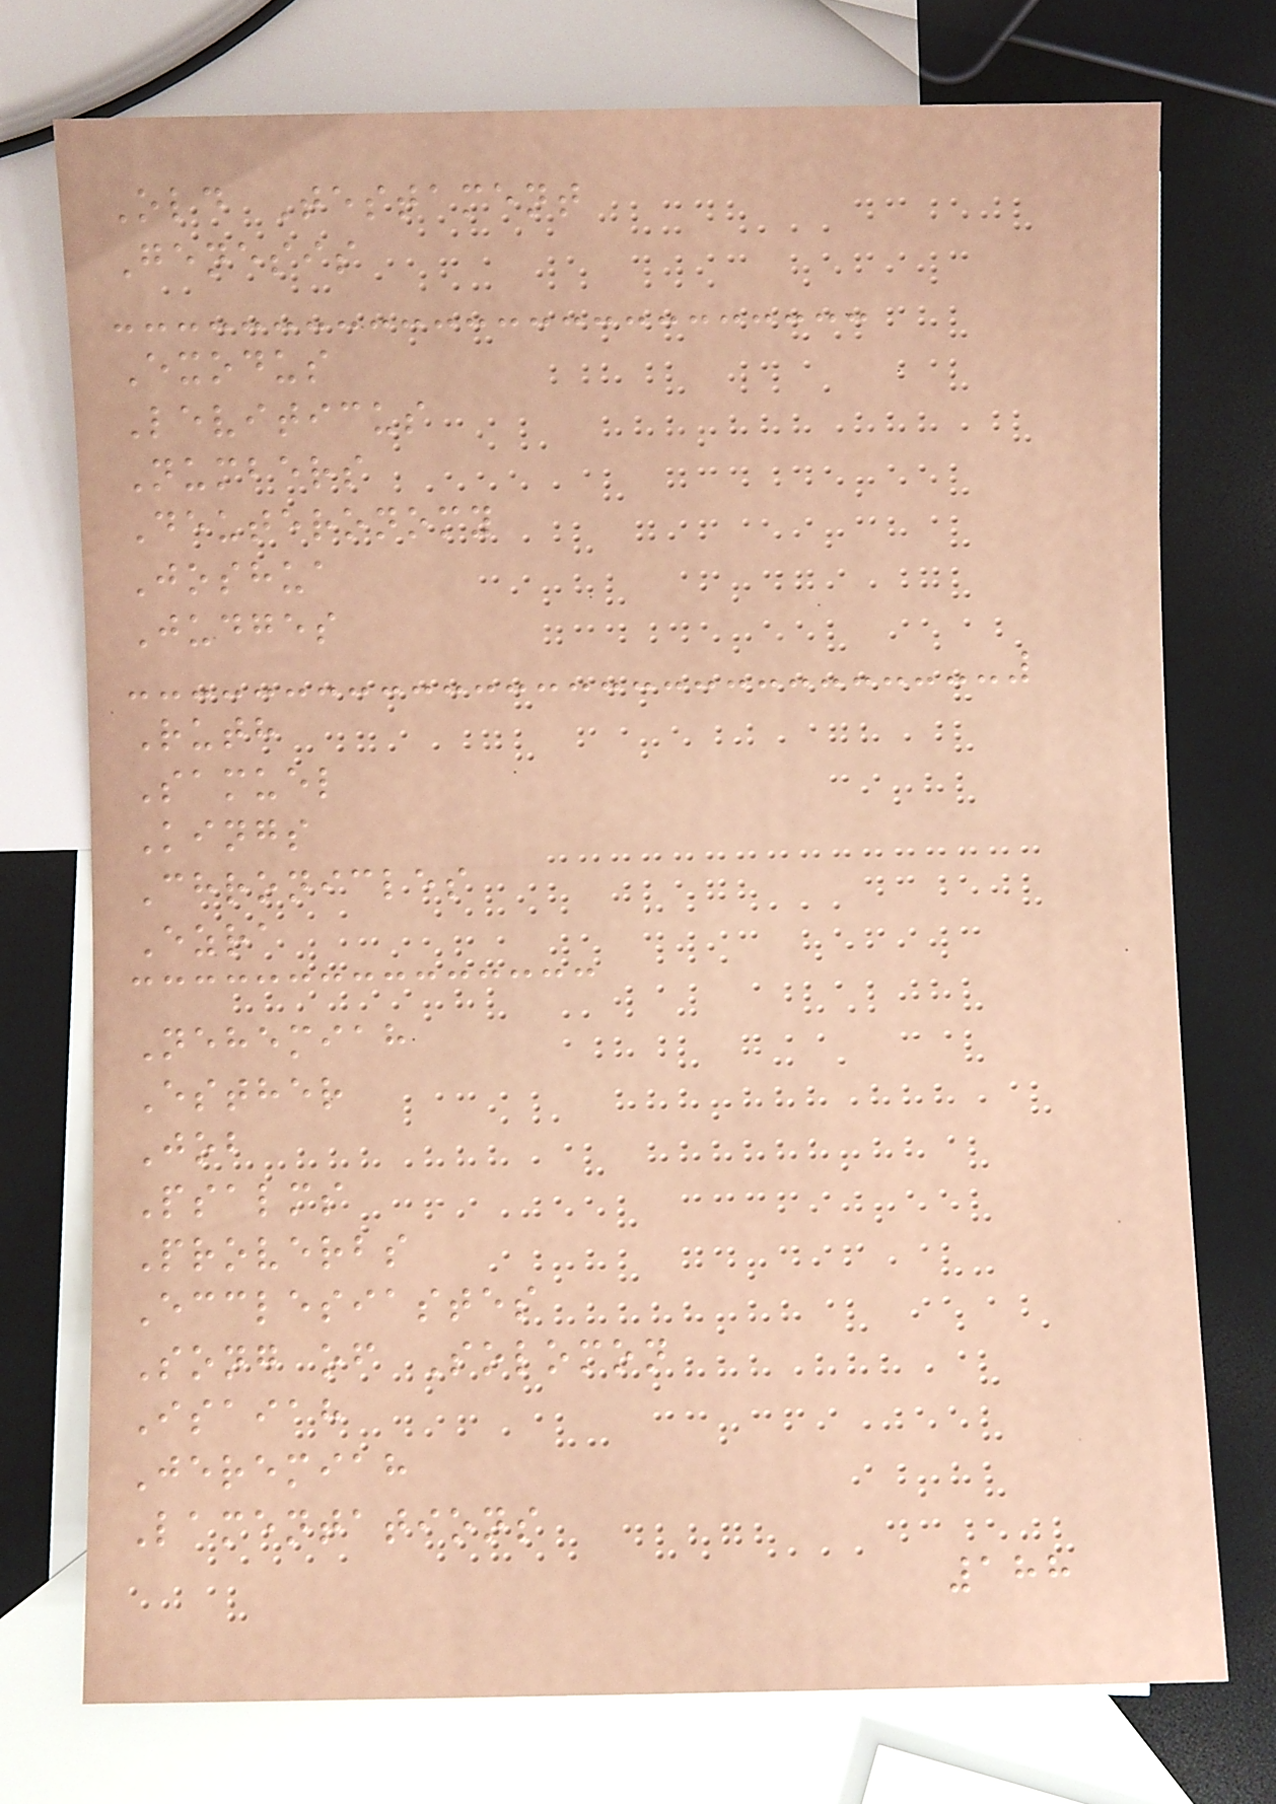Old Testament
Genesis
Exodus
Leviticus
Numbers
Deuteronomy
Joshua
Judges
Ruth
Samuel
Kings
Chronicles
Ezra
Nehemiah
Esther
Job
Psalms
Proverbs
Ecclesiastes
Song of Solomon
Isaiah
Jeremiah
Lamentations
188
